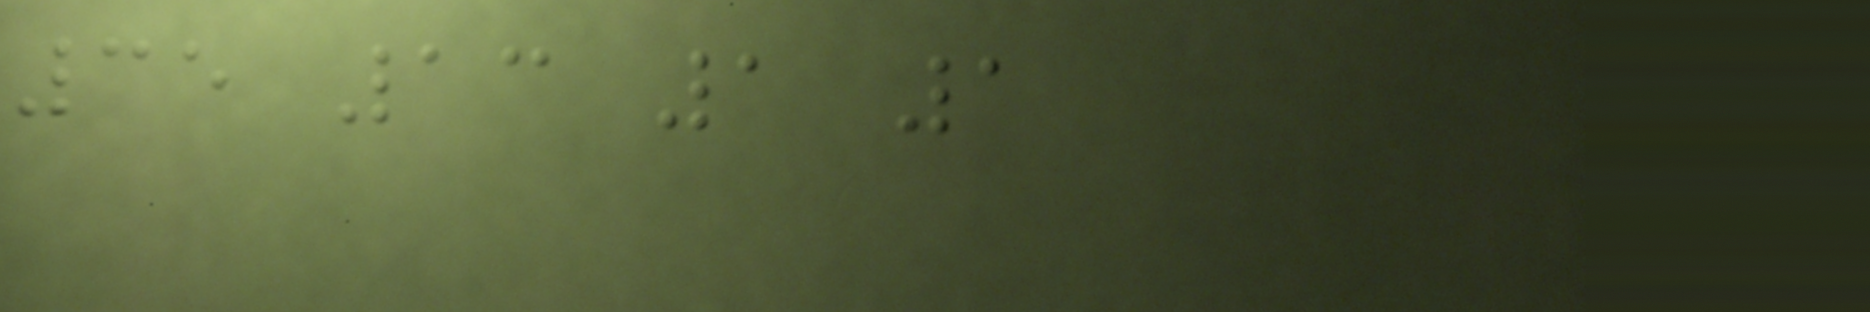35 13 1 1
